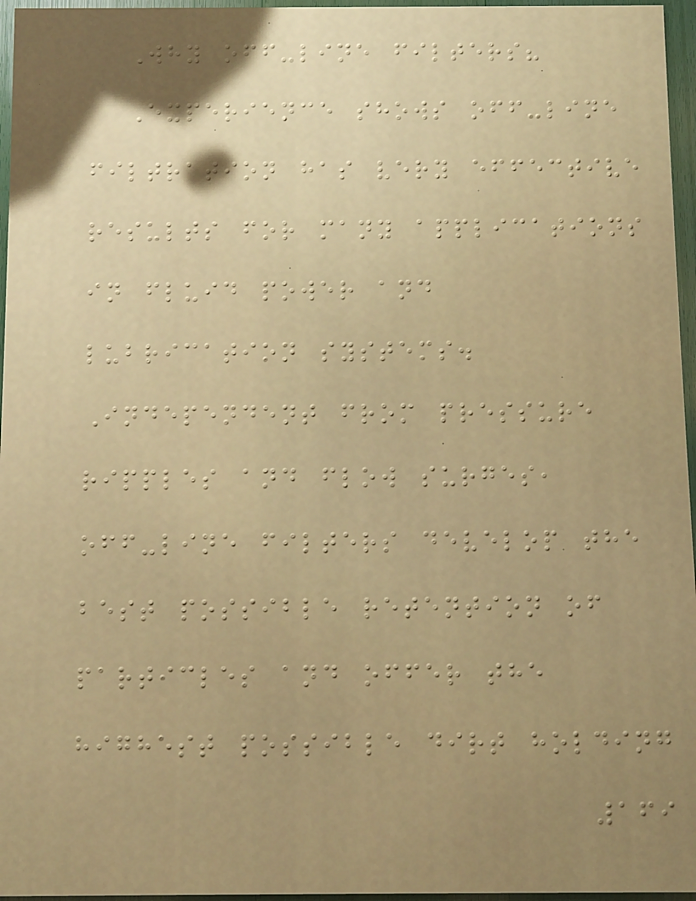Why off-line filters?
Experience shows off-line
filtration has very effective
results for many applications
in fluid power and
lubrication systems.
Independent from pressure
ripples and flow surges,
off-line filters develop the
best possible retention of
particles and offer the
highest possible dirt holding
169
